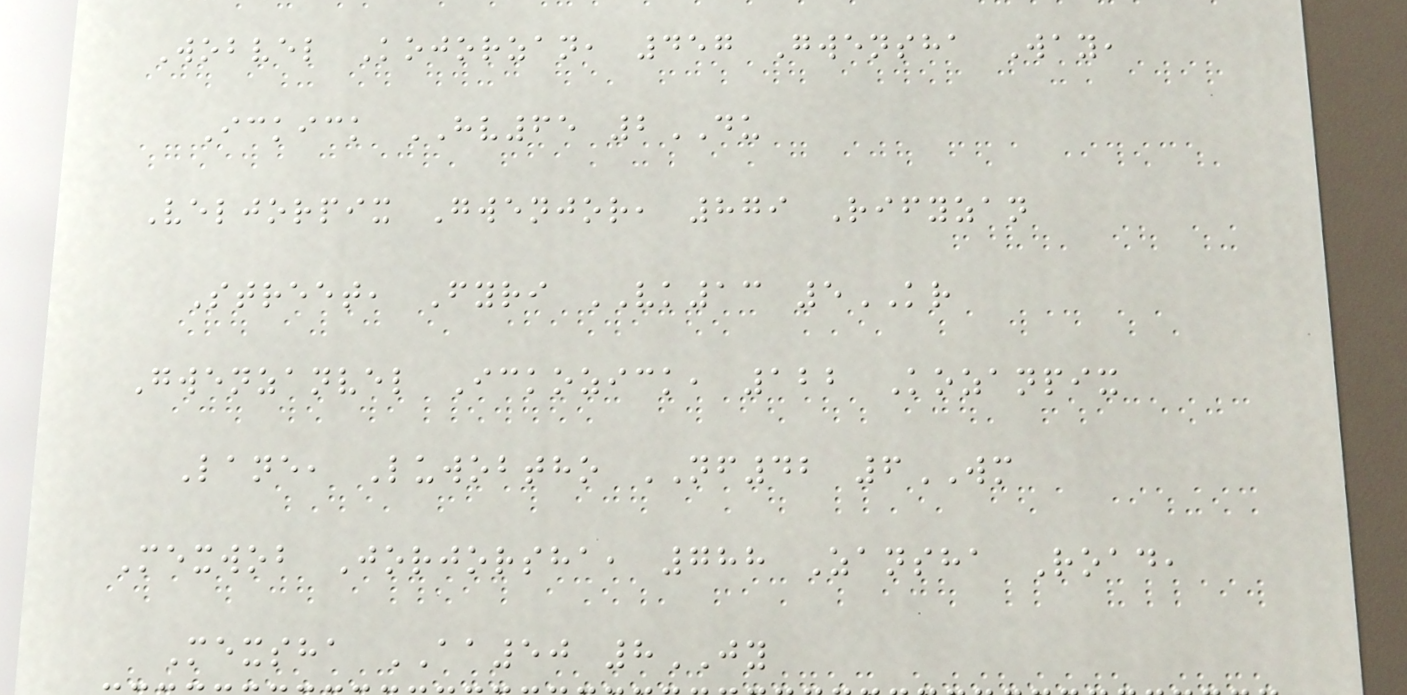Wobvel Kojorzan, 457 Gwensha Way,
Ickick HV65 2DU
Veljorpix Gwenjor, 879 Rifyzan
Street, Fyri VK13 5KR
Gwenzanvel Ickozick, 122 Kozanpix
Lane, Luwobtho NF42 6WM
Mexwob Jorjorsha, 788 Zansha Road,
Mexsha AA50 8JY
